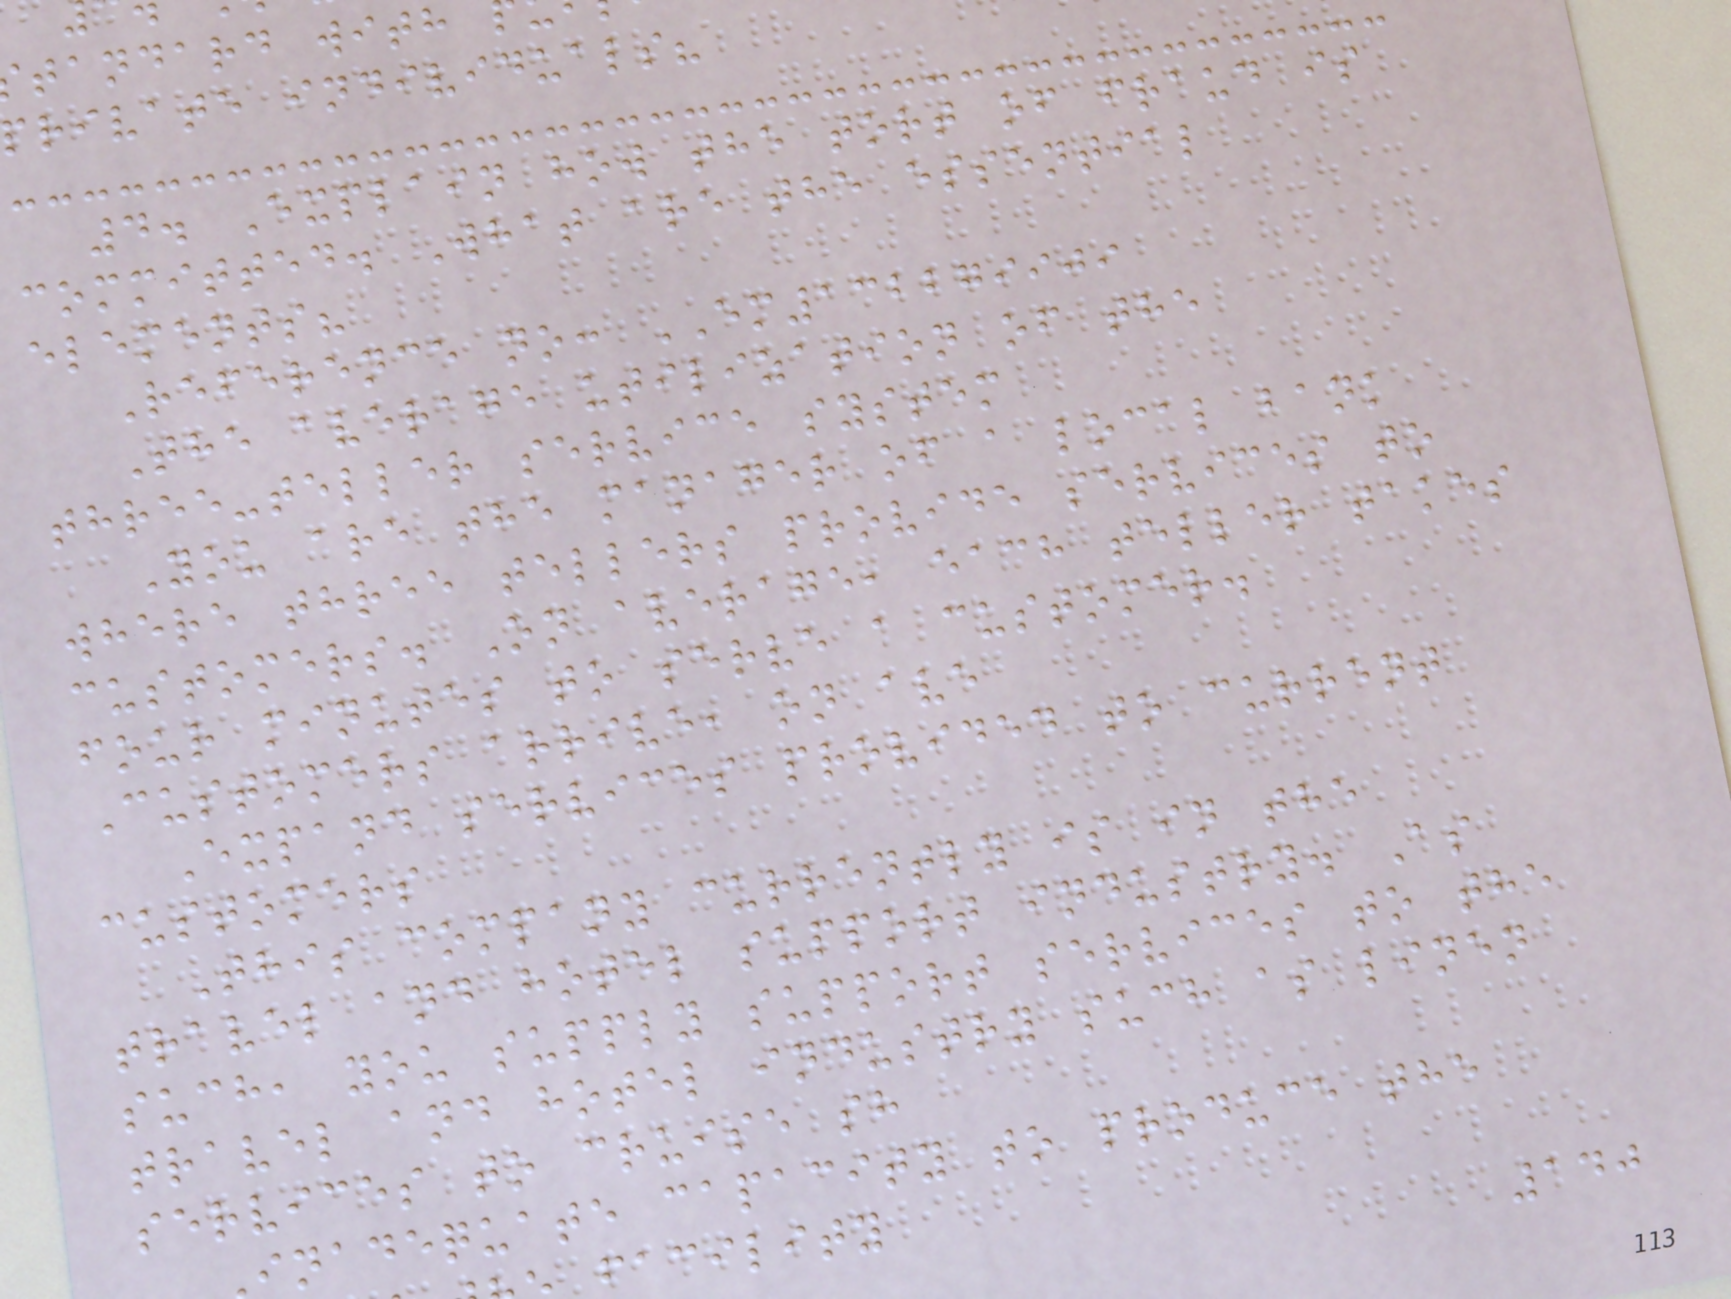tandard with
private individuals?
4. Explain how the tort of fraud is
committed. What are the essential
elements?
Reference no: EM132279909
The average utilization of the
three-teller service system
You are the manager of a local bank
where three tellers provide services to
customers. On average, each teller takes
four minutes to serve a customer.
Customers arrive, on ave
Expand services provided to current
customers
This company currently is in the
travel and hotel support industry. As
such, you supply support services to the
travel and hotel industry such as linen
services to cruise sh
inadequate capacity to produce the
facility
140
